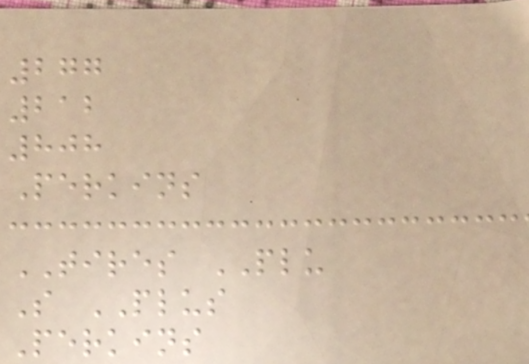277
212
808
Perkins
TIRES PLU
S PLUS
Perkins
